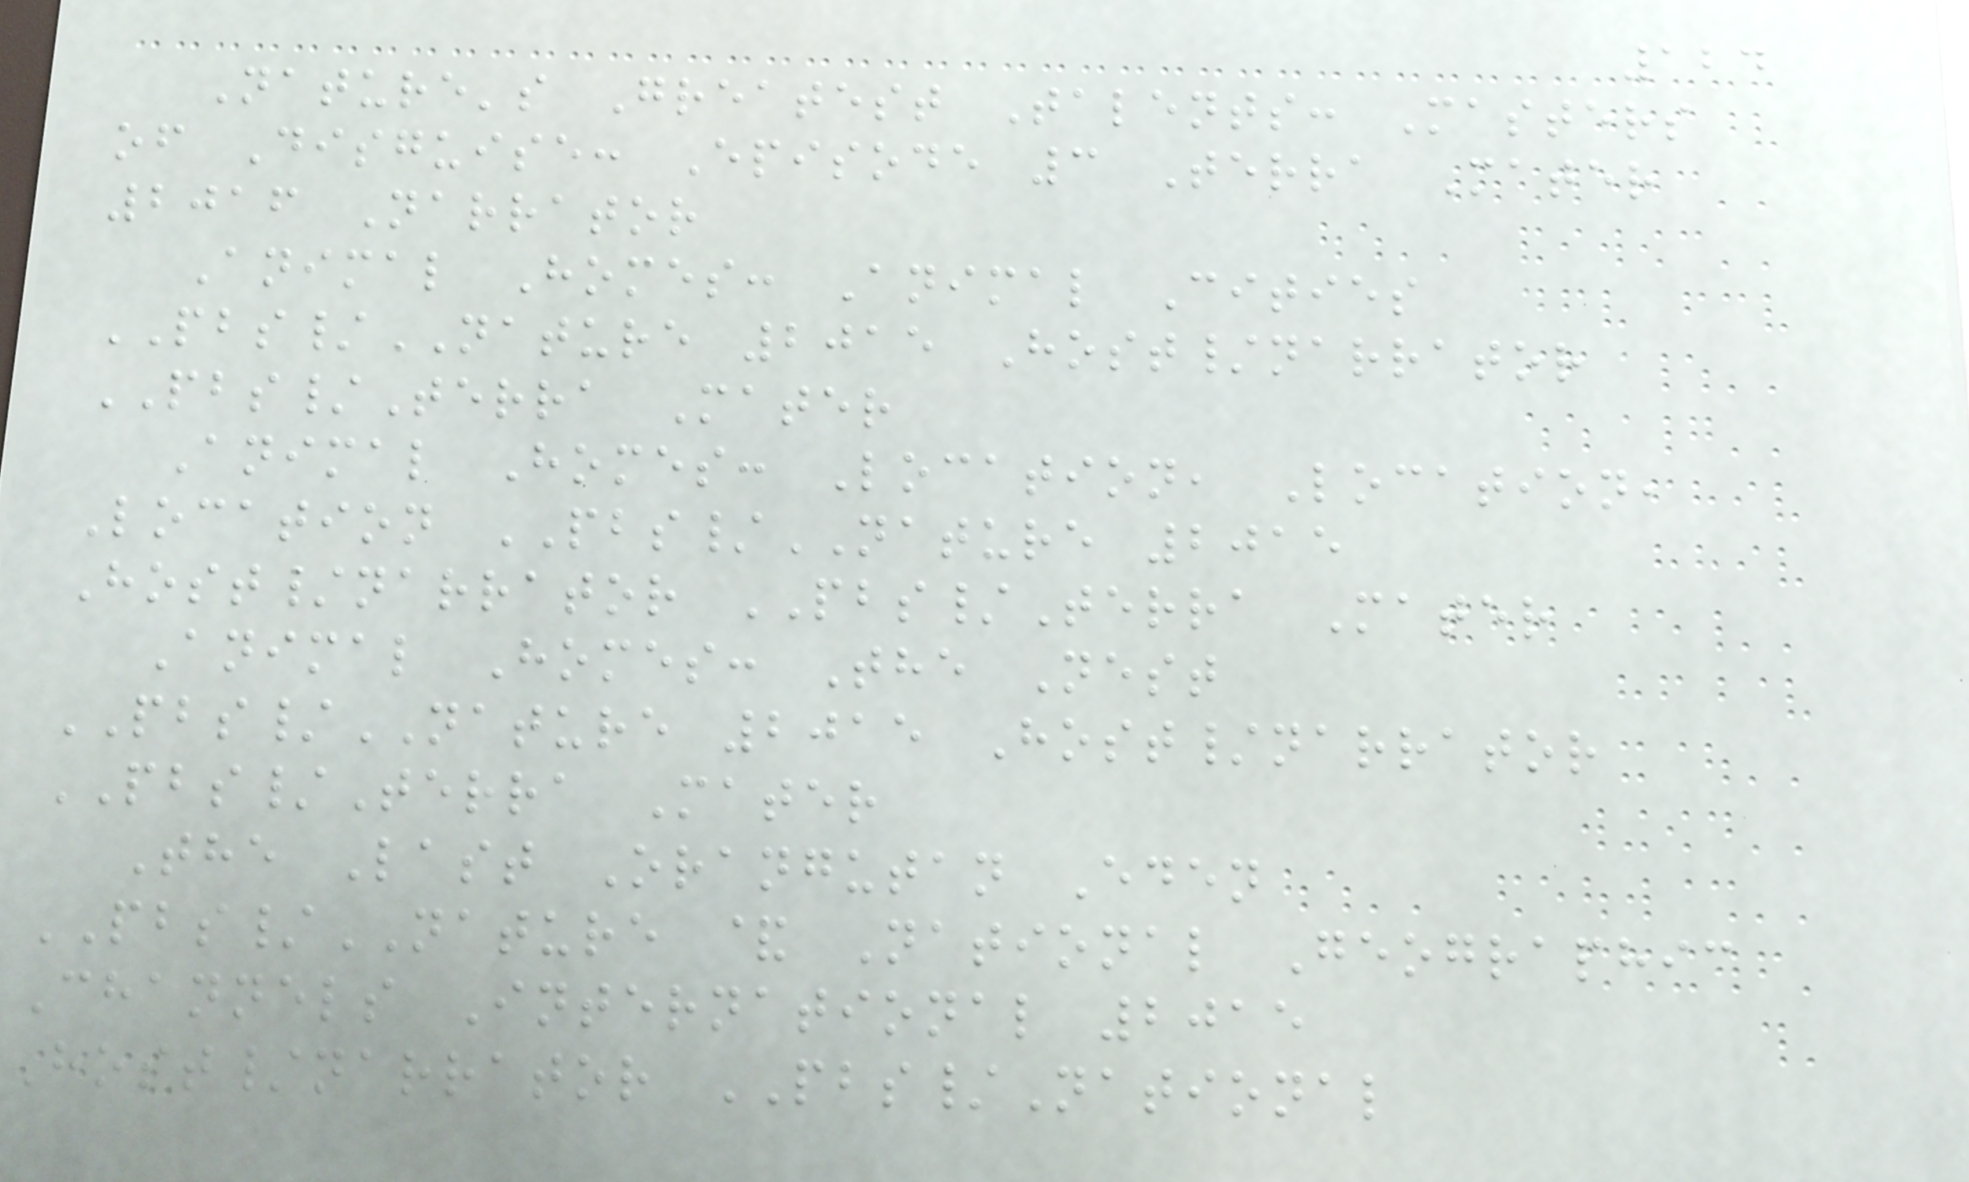124
Nature's Greatest Talents: Masters
of Disguise: Episode 3 Terra Mater
2016 Narrator
Animal Homes: Animal Cities
PBS/NATURE 2015 Host/narrator
PBS/Terra Mater
Animal Homes: Location, Location,
Location PBS/NATURE 2015
Host/narrator PBS/Terra Mater
Animal Homes: The Nest
PBS/NATURE 2015 Host/narrator
PBS/Terra Mater
The Last Orangutan Eden
PBS/NATURE & National Geographic
Channels International 2015
Host/narrator PBS/National
